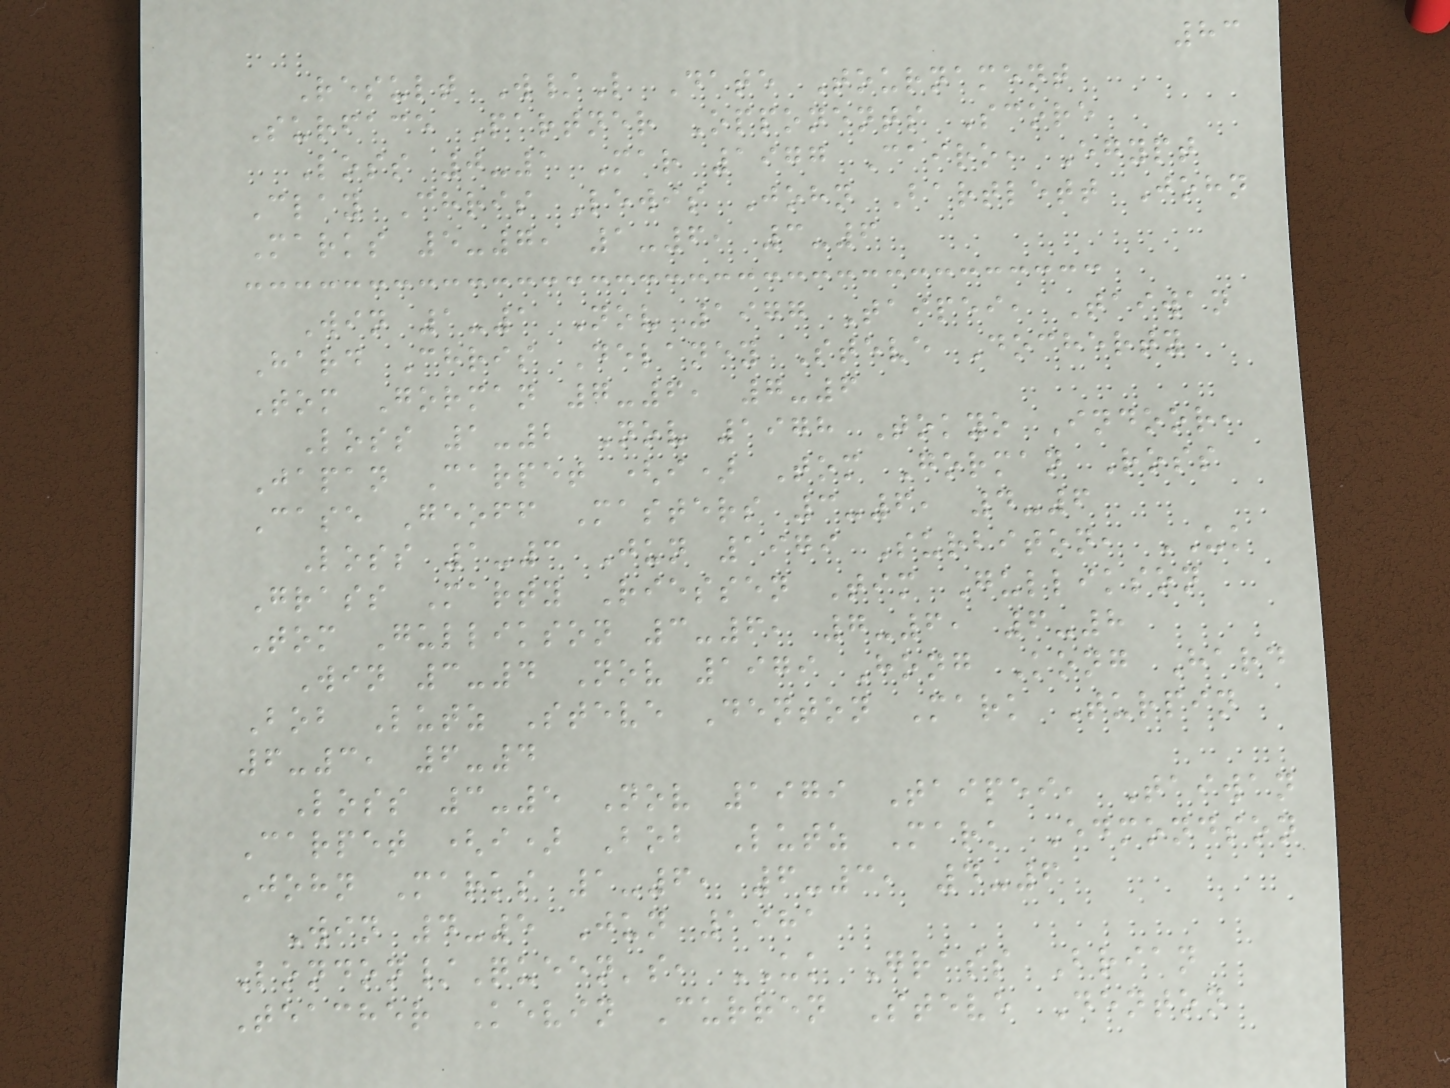83
Result W/L Date Tournament
Surface Partner Opponents Score
Loss 0-1 Mar 1977 Cairo, Egypt
Clay Chris Lewis John Bartlett John
Marks 5-7, 1-6, 3-6
Win 1-1 Nov 1977 Taipei, Taiwan
Hard Chris Delaney Steve Docherty
Tom Gorman 7-6, 7-6
Loss 1-2 Nov 1978 Tokyo Indoor,
Japan Carpet (i) Tom Gorman Ross
Case Geoff Masters 3-6, 4-6
Loss 1-3 Jun 1979 Surbiton, UK
Grass Marty Riessen Tim Gullikson
Tom Gullikson 3-6, 7-6, 6-8
Win 3-4 Nov 1979 Hong Kong Hard
Bob Lutz Steve Denton Mark Turpin
6-3, 6-4
Loss 3-5 Nov 1979 Taipei, Taiwan
Carpet (i) Bob Lutz Mark Edmondson
John Marks 1-6, 6-3, 4-6
Win 4-5 Jun 1981
London/Queen's, UK Grass Brian
Teacher Kevin Curren Steve Denton
